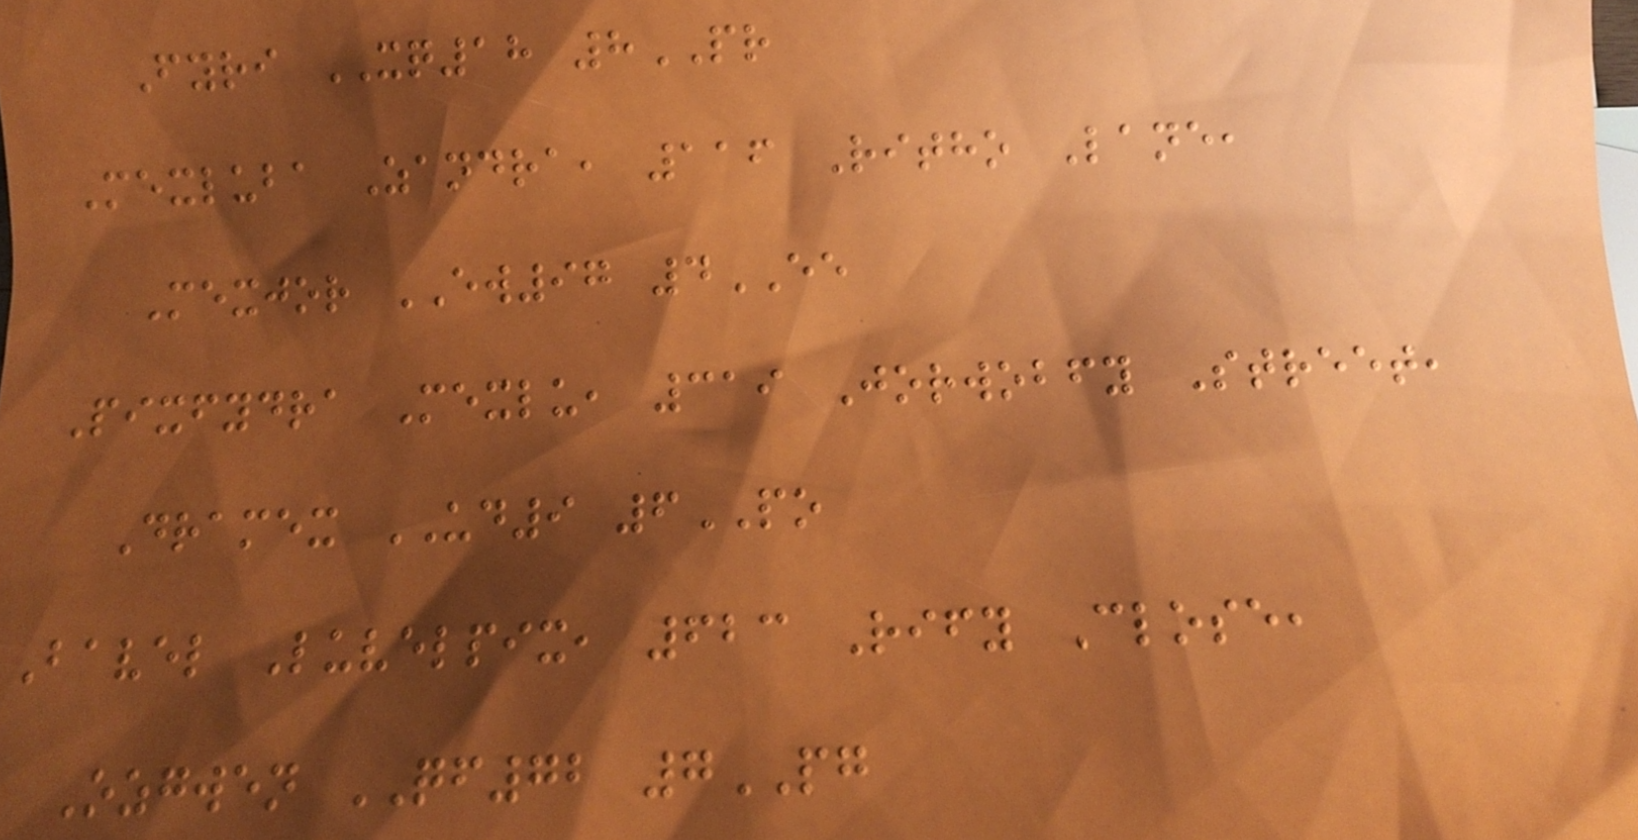Fyri XQ18 8PR
Mexluba Zandra, 116 Ritho Lane,
Mexjor EW97 4EE
Pixfydra Mexlu, 319 Jorwobfy Street,
Dramex UD9 6PO
Bavel Luvelpix, 623 Rify Close,
Ozgwen QF72 7PG
